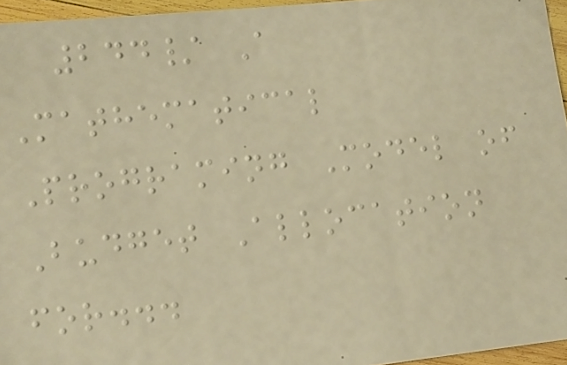244/ A
Mathematical
Programing Model of
Budget Allocation
for...
